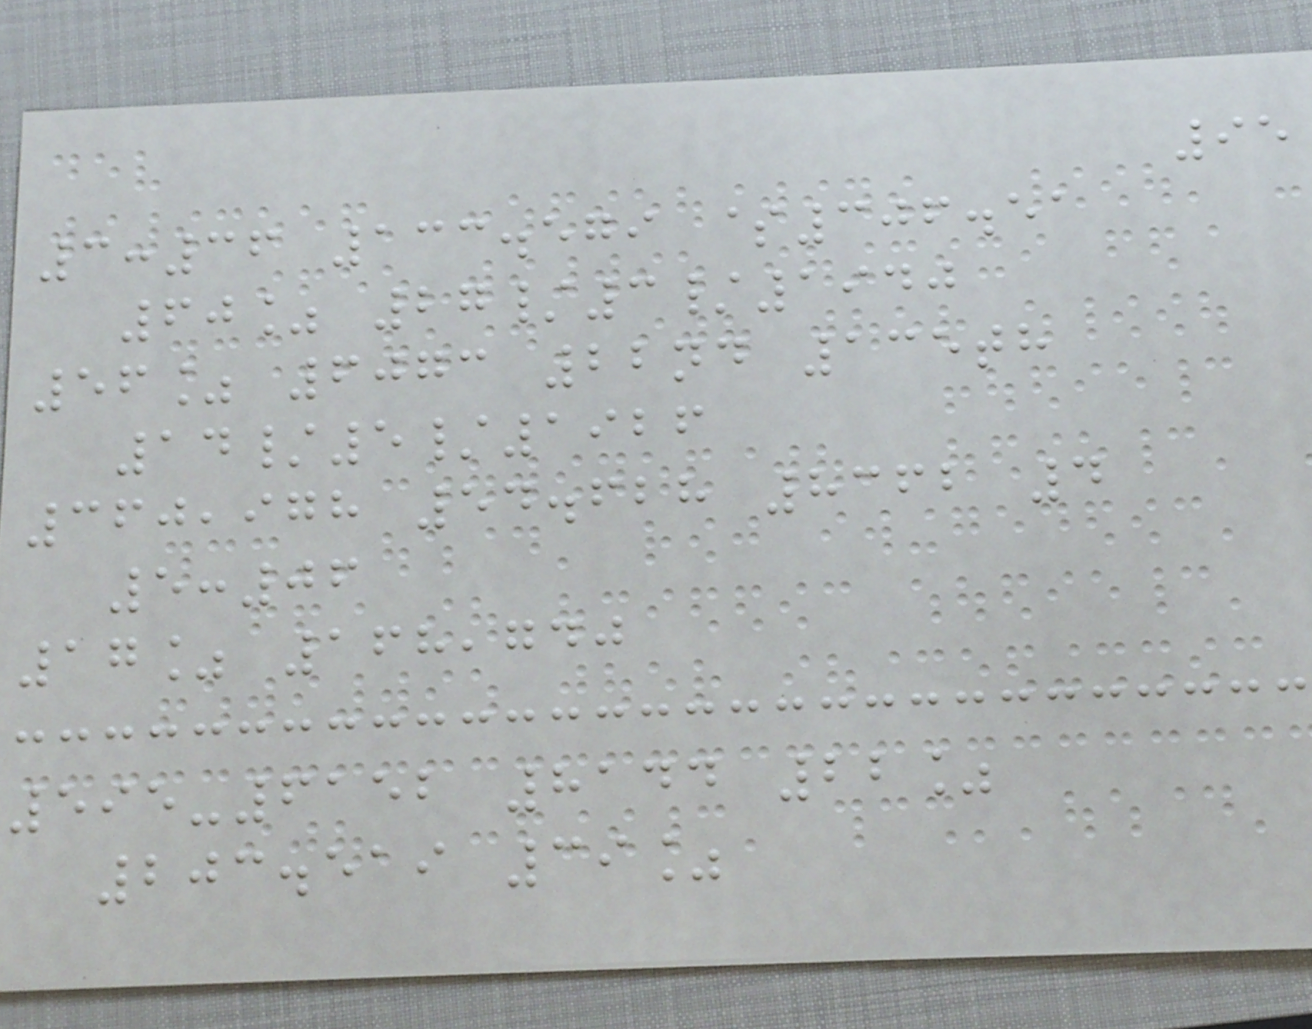95
3:36 133.579 $306.51
60% 27/3/1940
56% 6073 22nd 135th
14/5/1926
360,978 54.628 8362 4
5:06
17% 168,740
595-6152 8144 22%
203.519 39%
